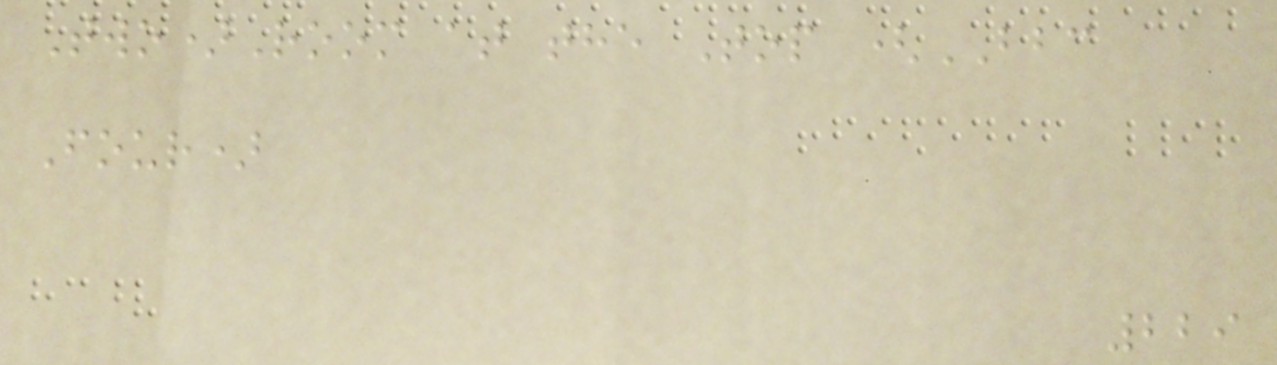Two)Room at the Top (BBC
Four)
229
